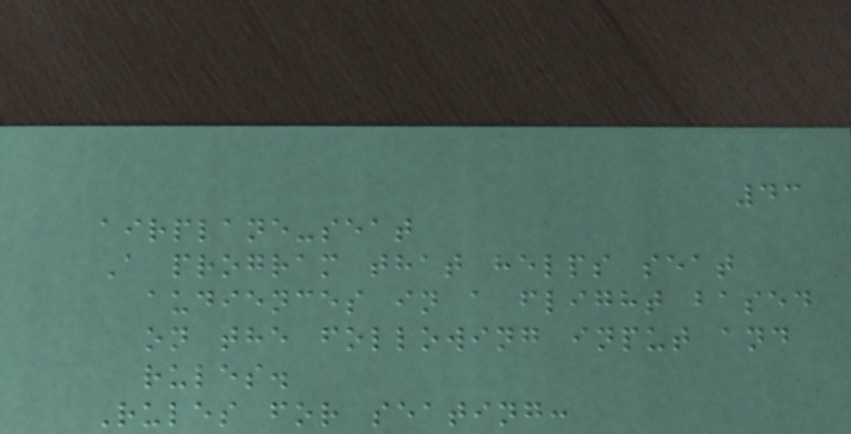43
airplane-seat
A program that helps seat
audiences in a flight based
on the following input and
rules.
Rules for seating:
